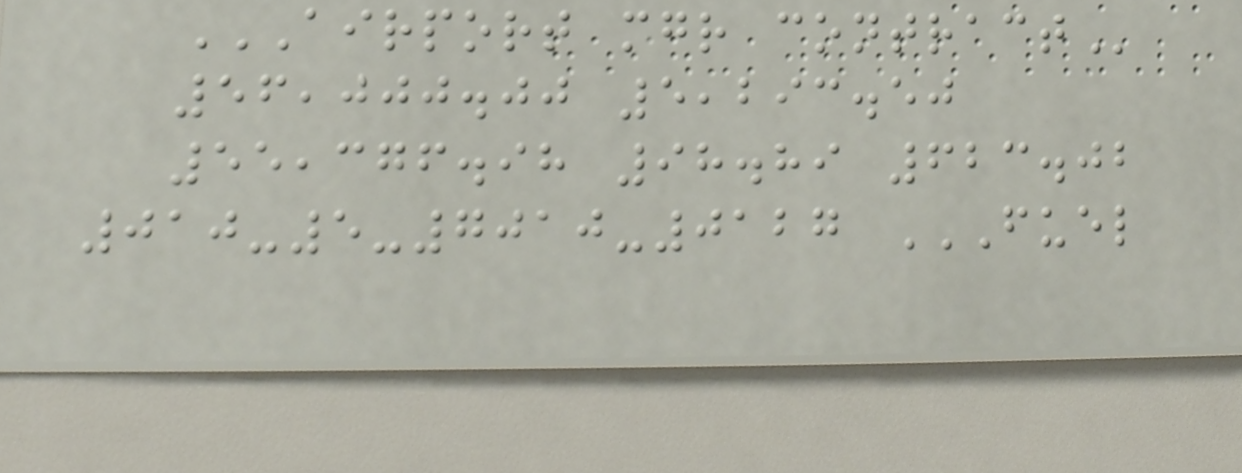AIRPORT MGR CONTRACT
56,000.00 5,293.50
55,376.98 98.89 623.02
010-5-7010-0127 FUEL
